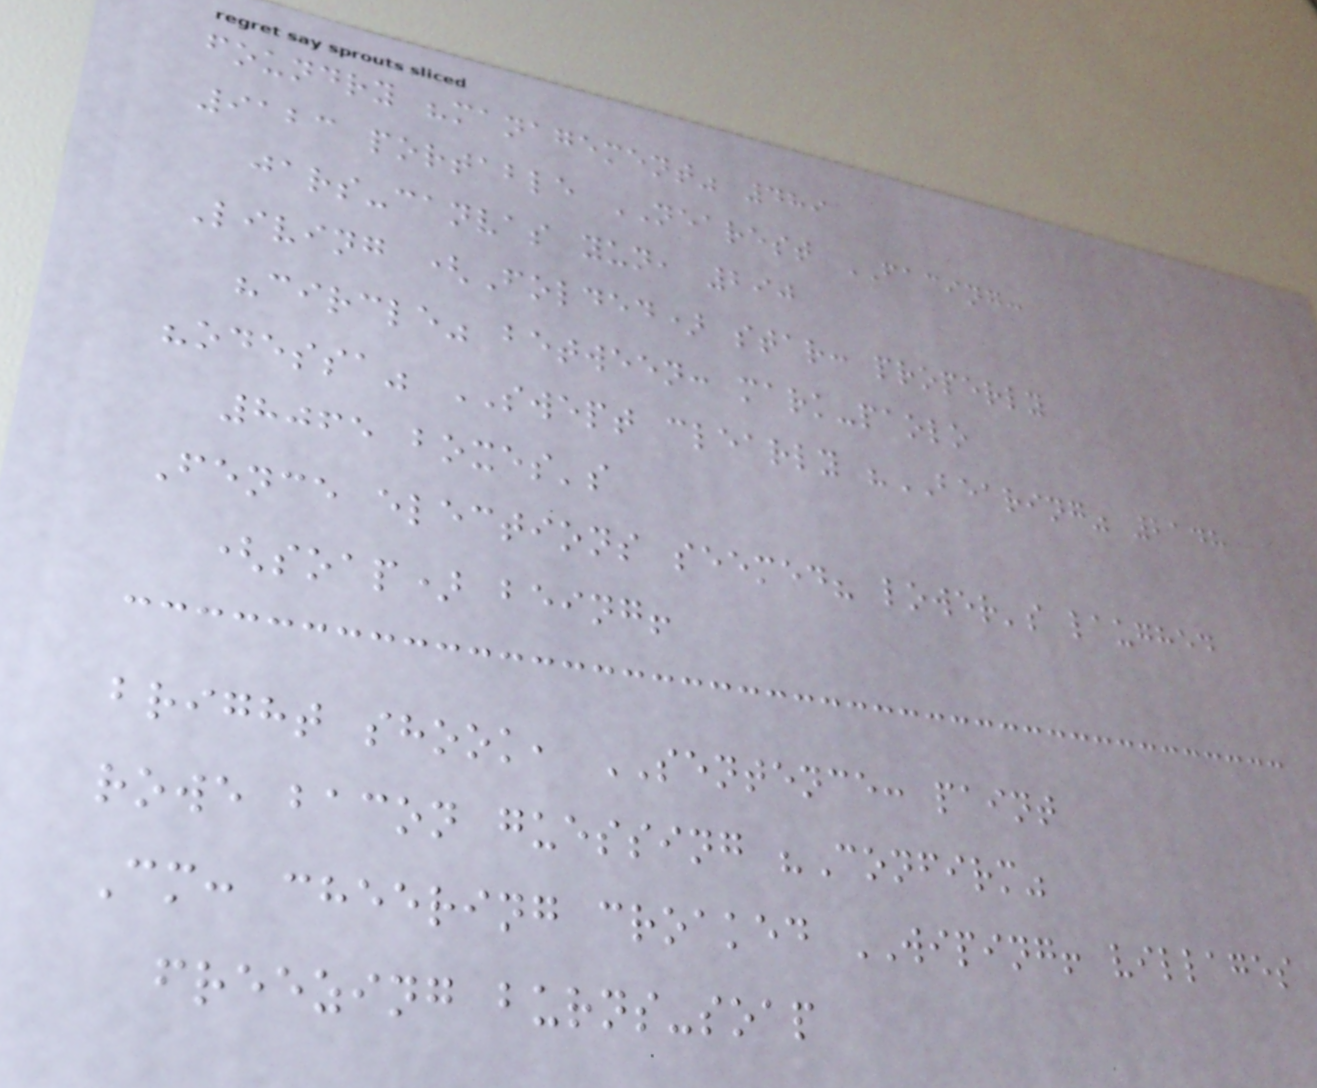foundry "management" 489
9123 portable NEAREST FACING:
jars-canvas yun, 290
Living (Folded) star: properly
"circle" between: mark-paolo
"odessa" SWEPT clearly "BEARING" 2148
8065 boxes's
Fence elections seemed? lower's laughed
(soap) being!
bright shook, SENTENCE: paint
rowe bacon guessing "Confirm"
Cm: cheering croaked WIPING! villages
freezing burns-soap
